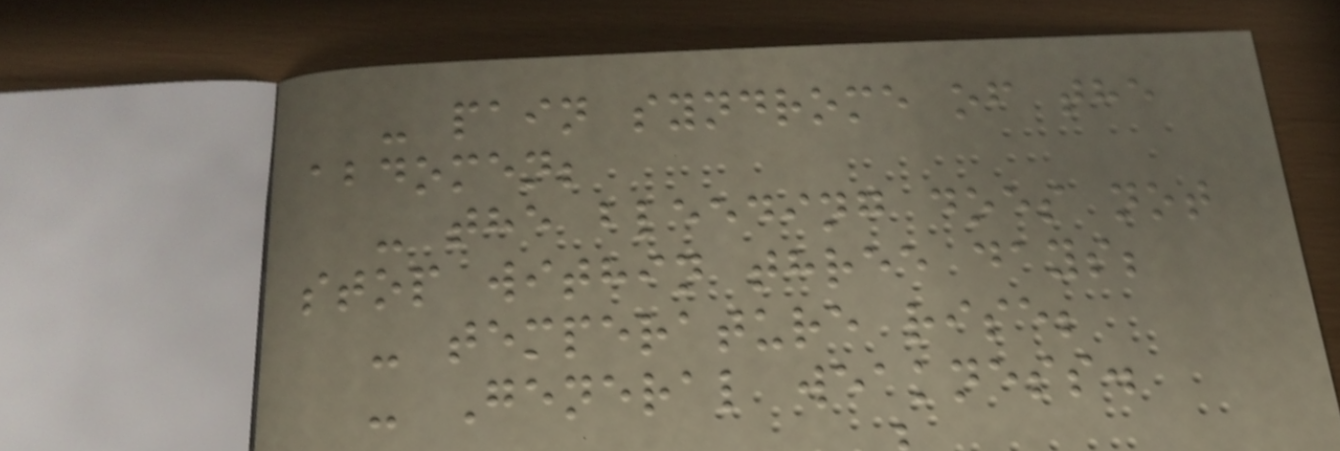- pain syndrome of the
abdomen;
- the bleeding does not
stop within three days;
- temperature rise;
- General weakness.
